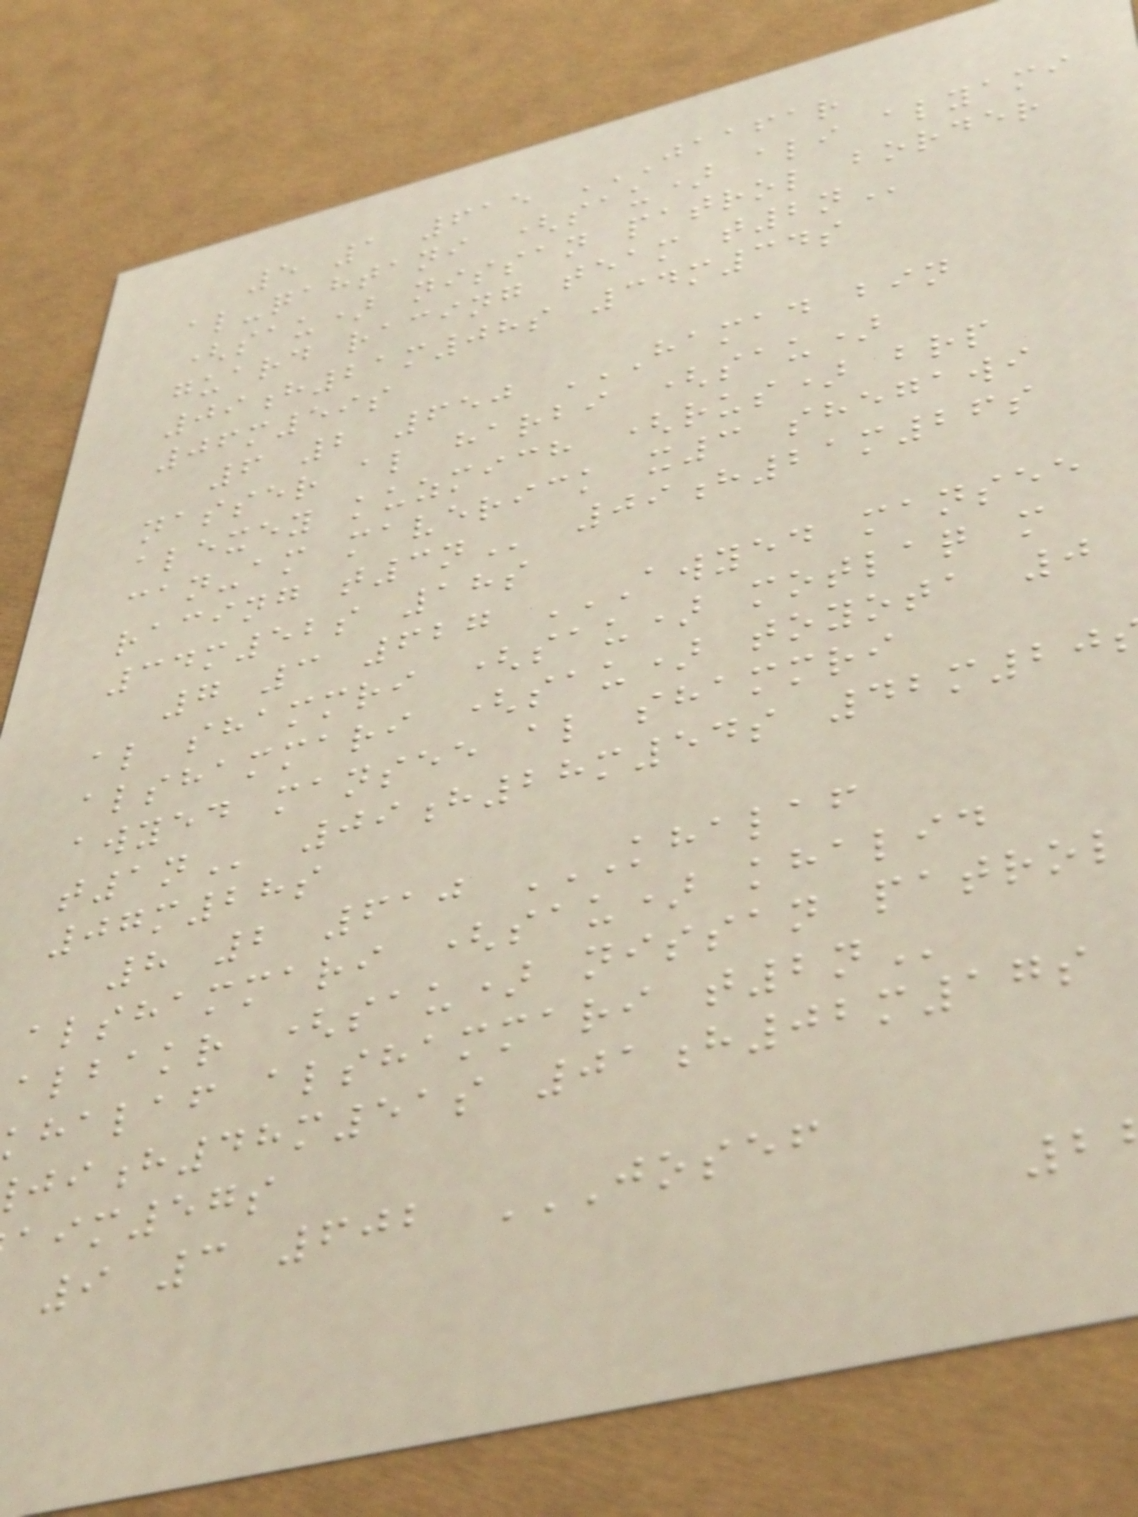5 1 615 JAAFAR
al-qahtani (sau) ali alyami
(sau) nissan patrol border
guard racing team
09h21m08s 34m34s
06m59s
6 2 650 HAMAD BIN
nasser al harbi (sau)
alexey kuzmich (rus) brp
can-am maverick x3 shegawi
34m52s 18s
7 3 627 AWYED MANSEE
al shammri (sau) motlaq m
alshammari (sau) toyota 0
awyed mansee al shammri
09h28m54s 42m20
07m28s
8 2 610 KHALAF
alshammari (sau) khalid
albakr (sau) nissan patrol
halaf alshammari
h48m51s 01h02m17s
m57s
9 3 602 JOSEF
